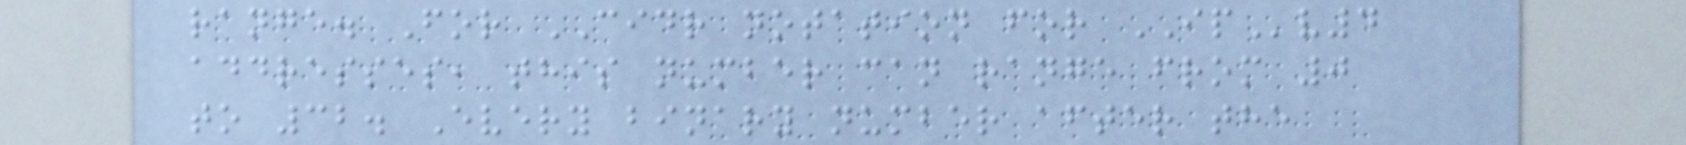range. For CIDR notation for IPv4
addresses, this number can range from 0
to 32. Every binary number after the
